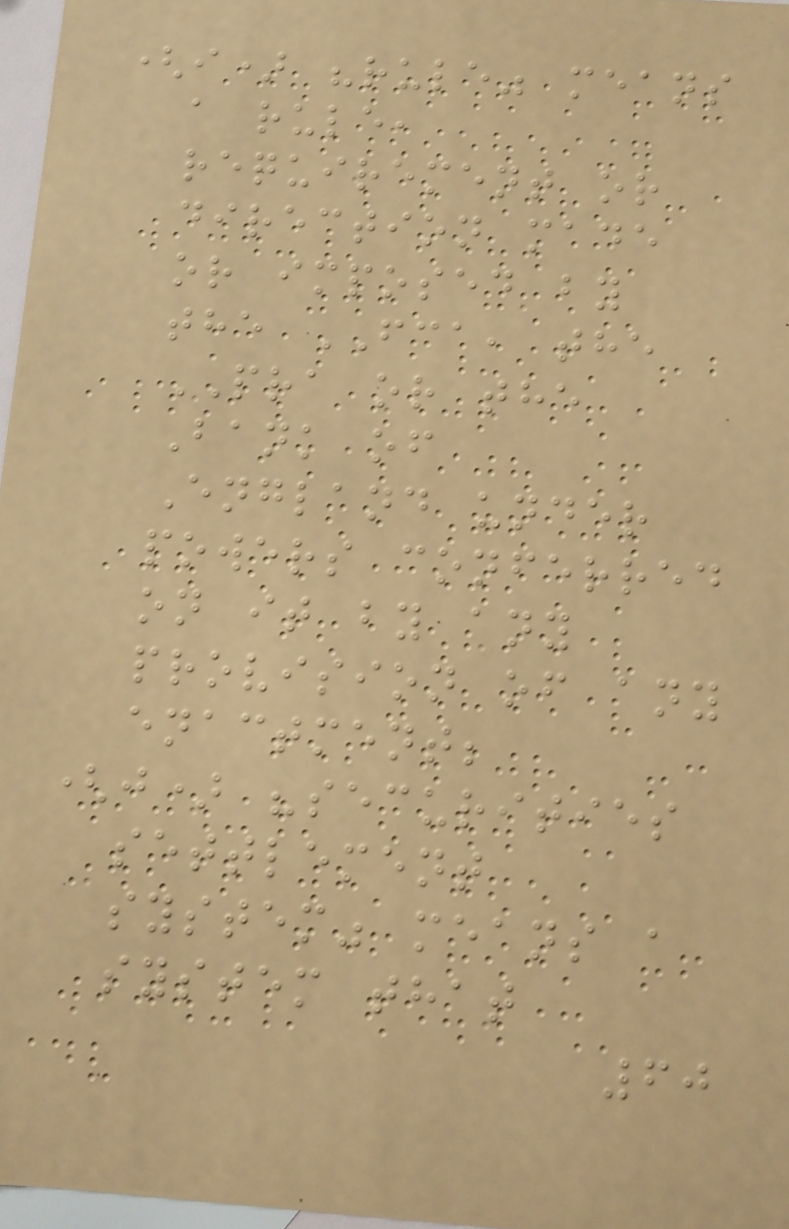(i) "rule" means
a rule,
requirement or
direction made
or imposed by
the FCA, the
PRA or the
Bank of
England under
powers conferred
on it by any
provision of any
enactment;
(j) "securities
settlement
system" means a
system that
60
